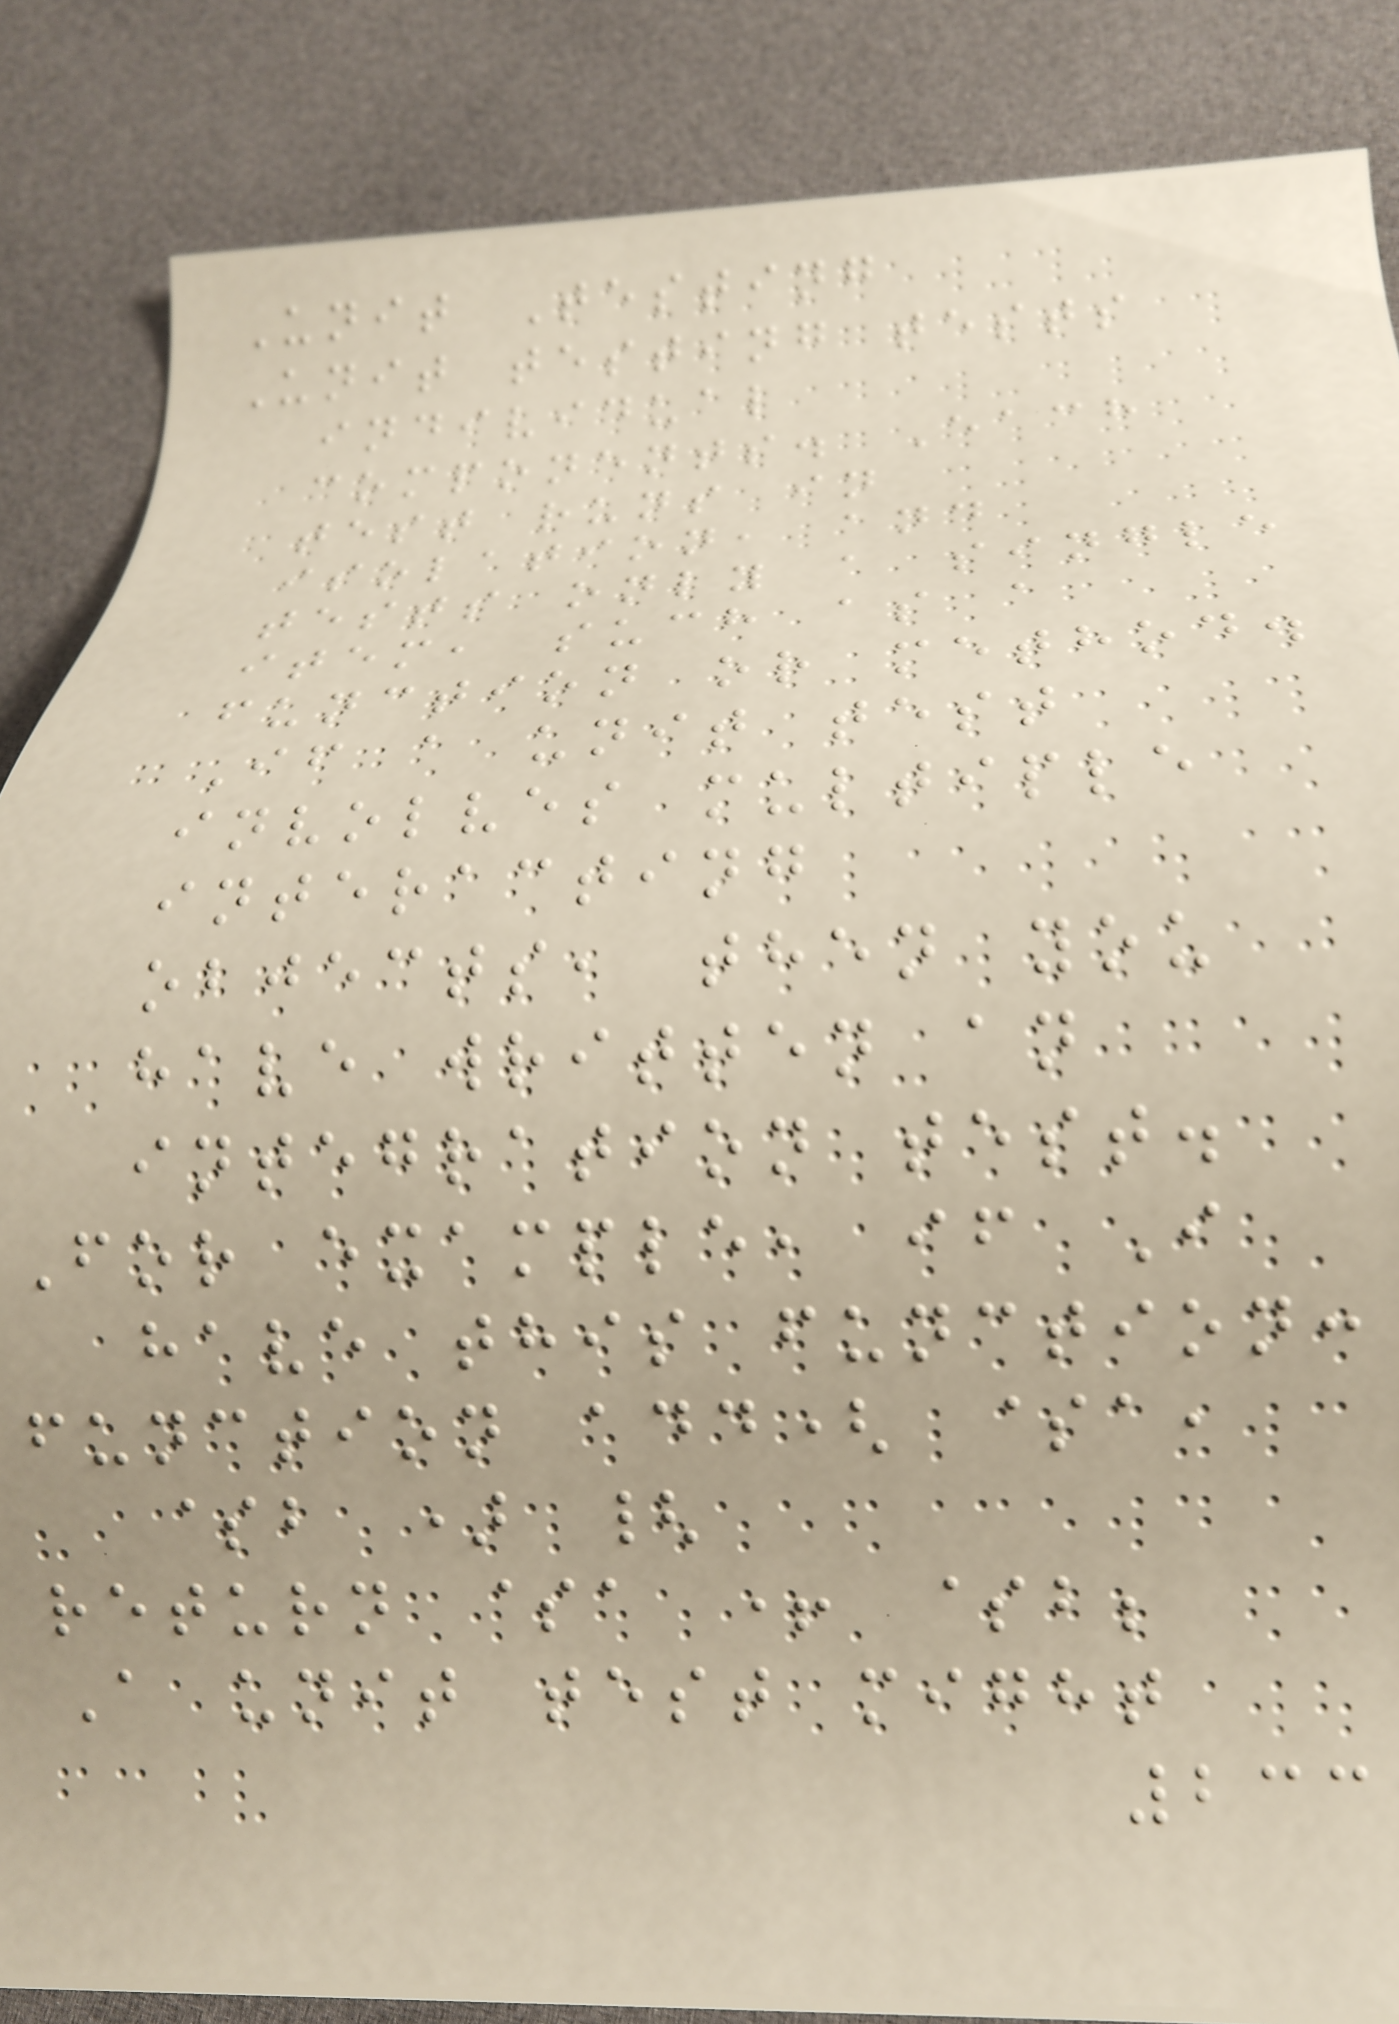Unit Testing
Unit testing tests
individual
components. Each
test runs in
isolation, and
tests only a single
item, such as a
function or method.
If a unit test
involves multiple
interacting
objects, then you
have written an
integration test.
For example, if I
have this function:
function add( $a,
$b ) {
return $a + $b;
A unit test might
233
